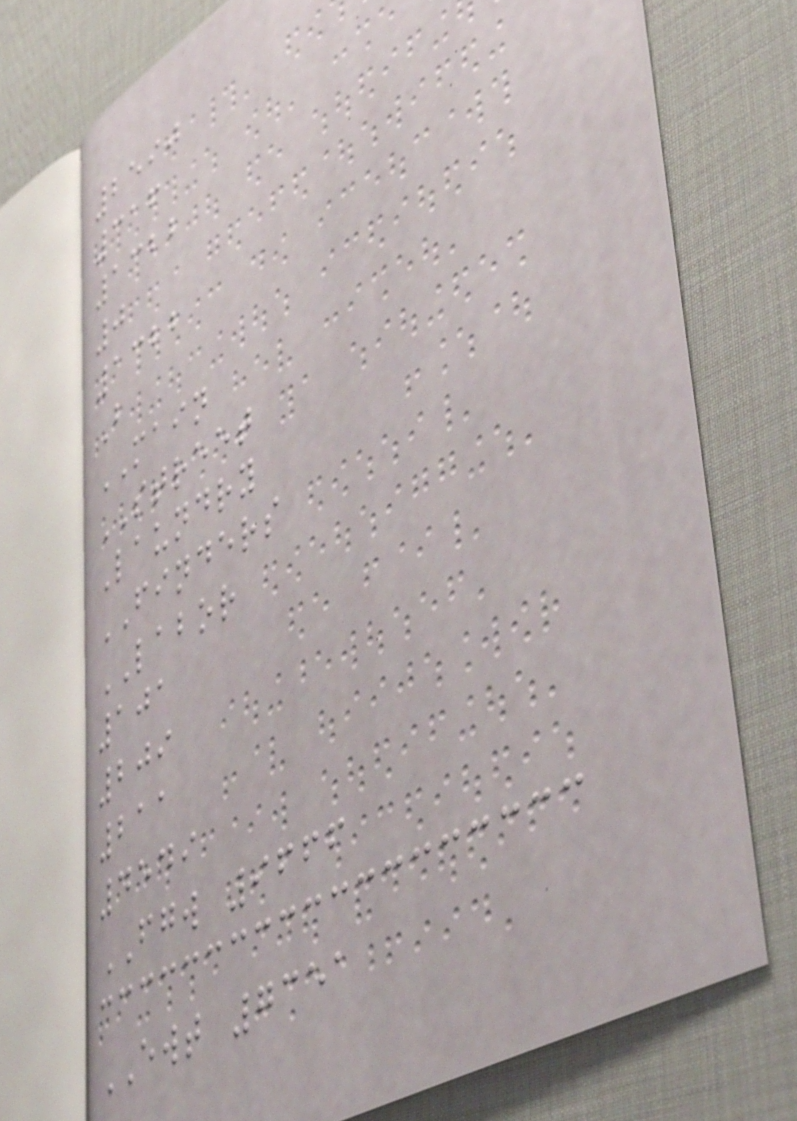2590
316
1322
0
1322
B
MAIN
STREET
Laundry
FINDERS
LABOR
101
209
211
4549
FGW 9666
EWT 7351
